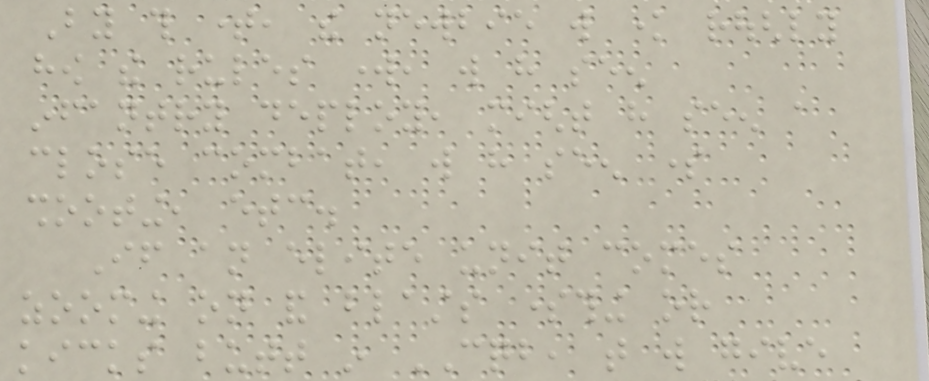By this time, the newbie will know roughly
how the rules work, will have seen
infantry deploy, might have seen a
close combat, will have seen some
shooting, etc.
If an elite unit comes
zooming on and blasts something or
kicks butt in CQB, that will give
